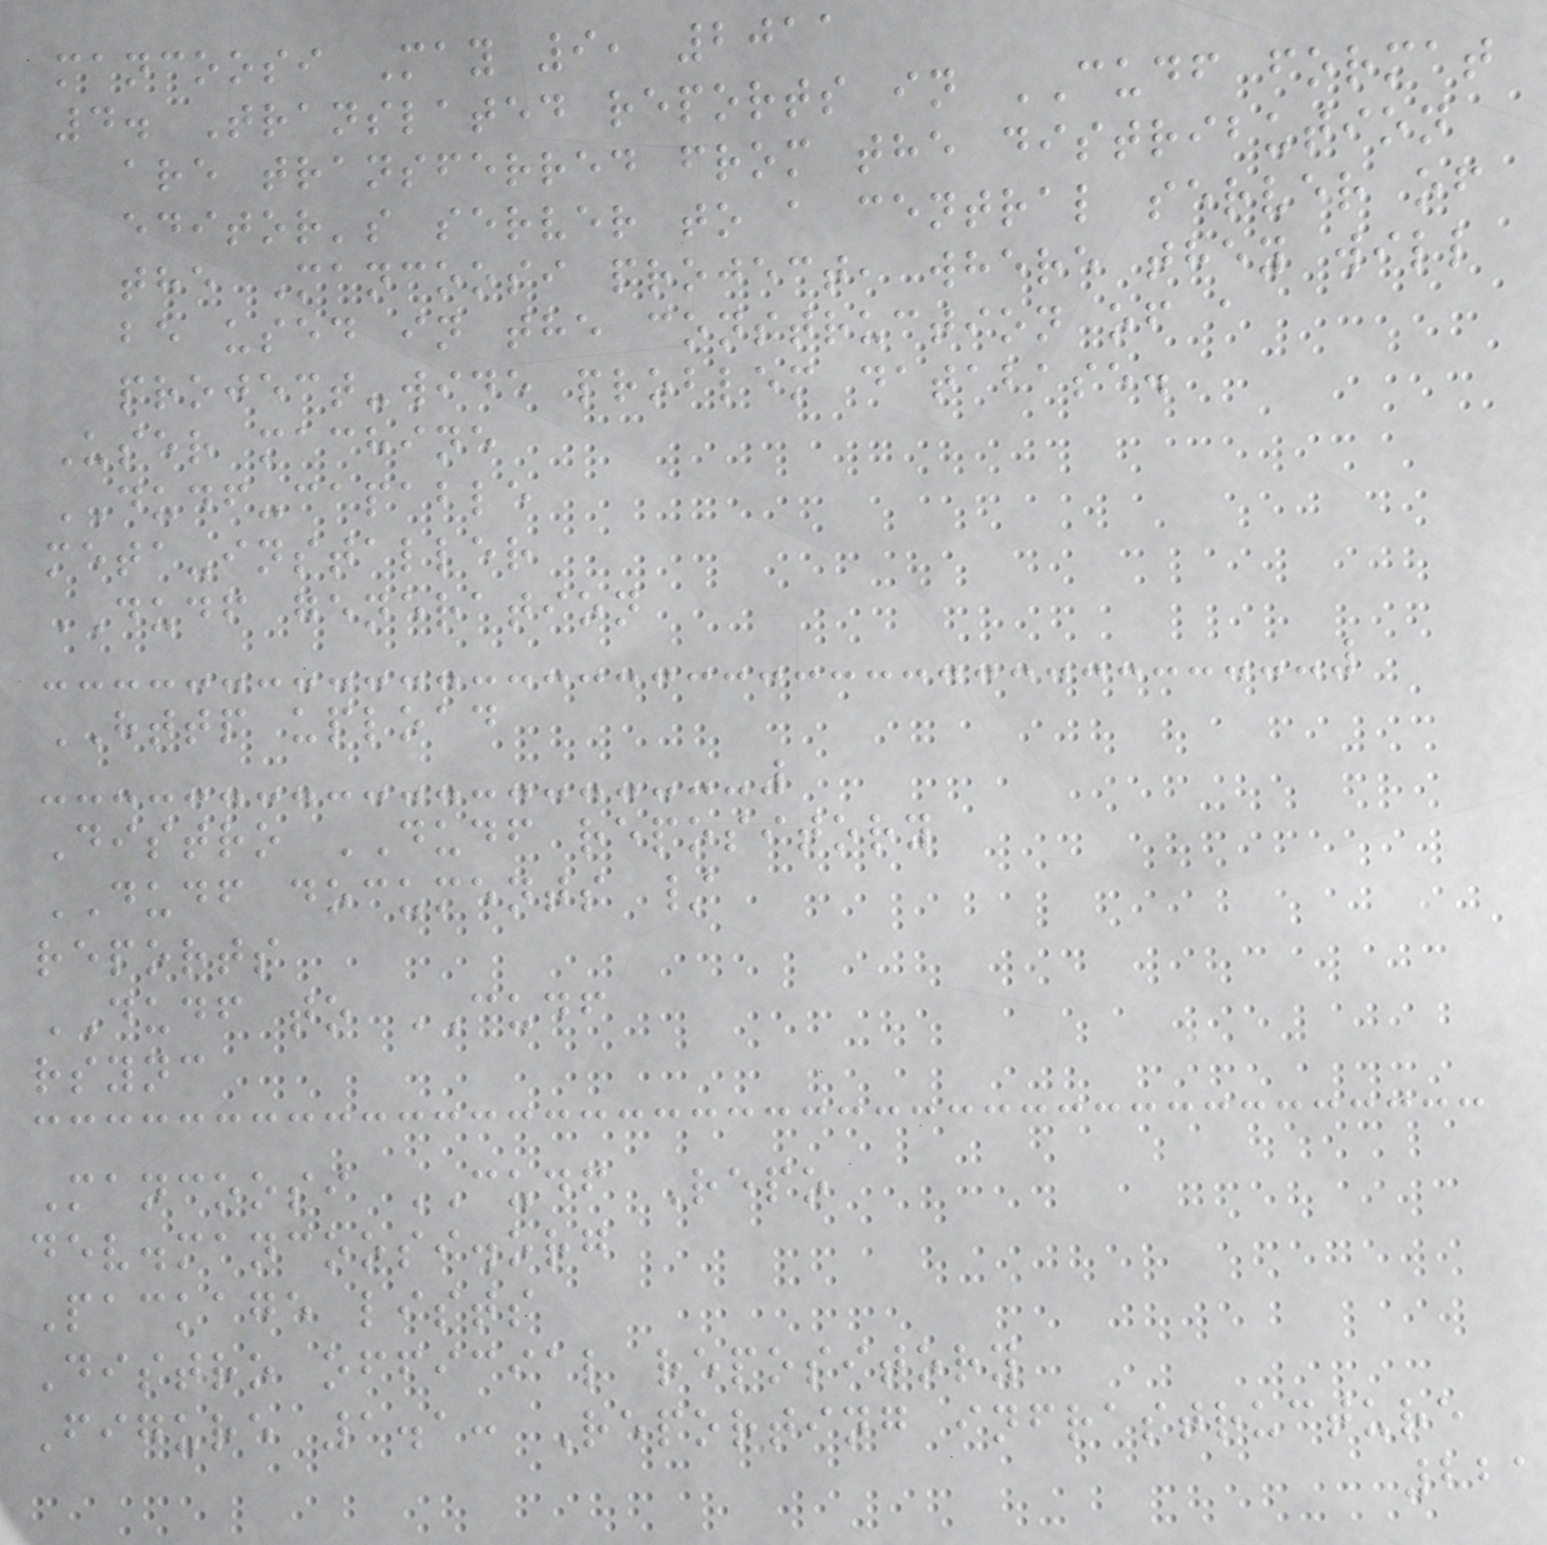mancoosi May 9, 2011
4. Translated reports in CUDF format
are transferred from the distribution
editor's server to a central server of
the Mancoosi project, where they will
be used in the construction of a
project-wide problem database.
User machine
DUDF-capable
meta-installer
DUDF generation
HTTP upload
Distro DUDF repository
DUDF documents /
reports
DUDF to CUDF
rsync
Mancoosi CUDF Repo
dev.mancoosi.org
Package lists
Distro official repository
Figure 1.1: Reporting infrastructure
221
